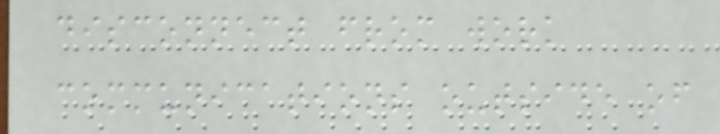disconnect from work
communications outside of
